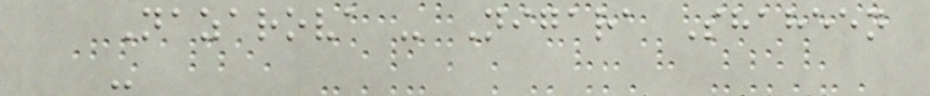Nazarova - Nigara Shaheen
-
